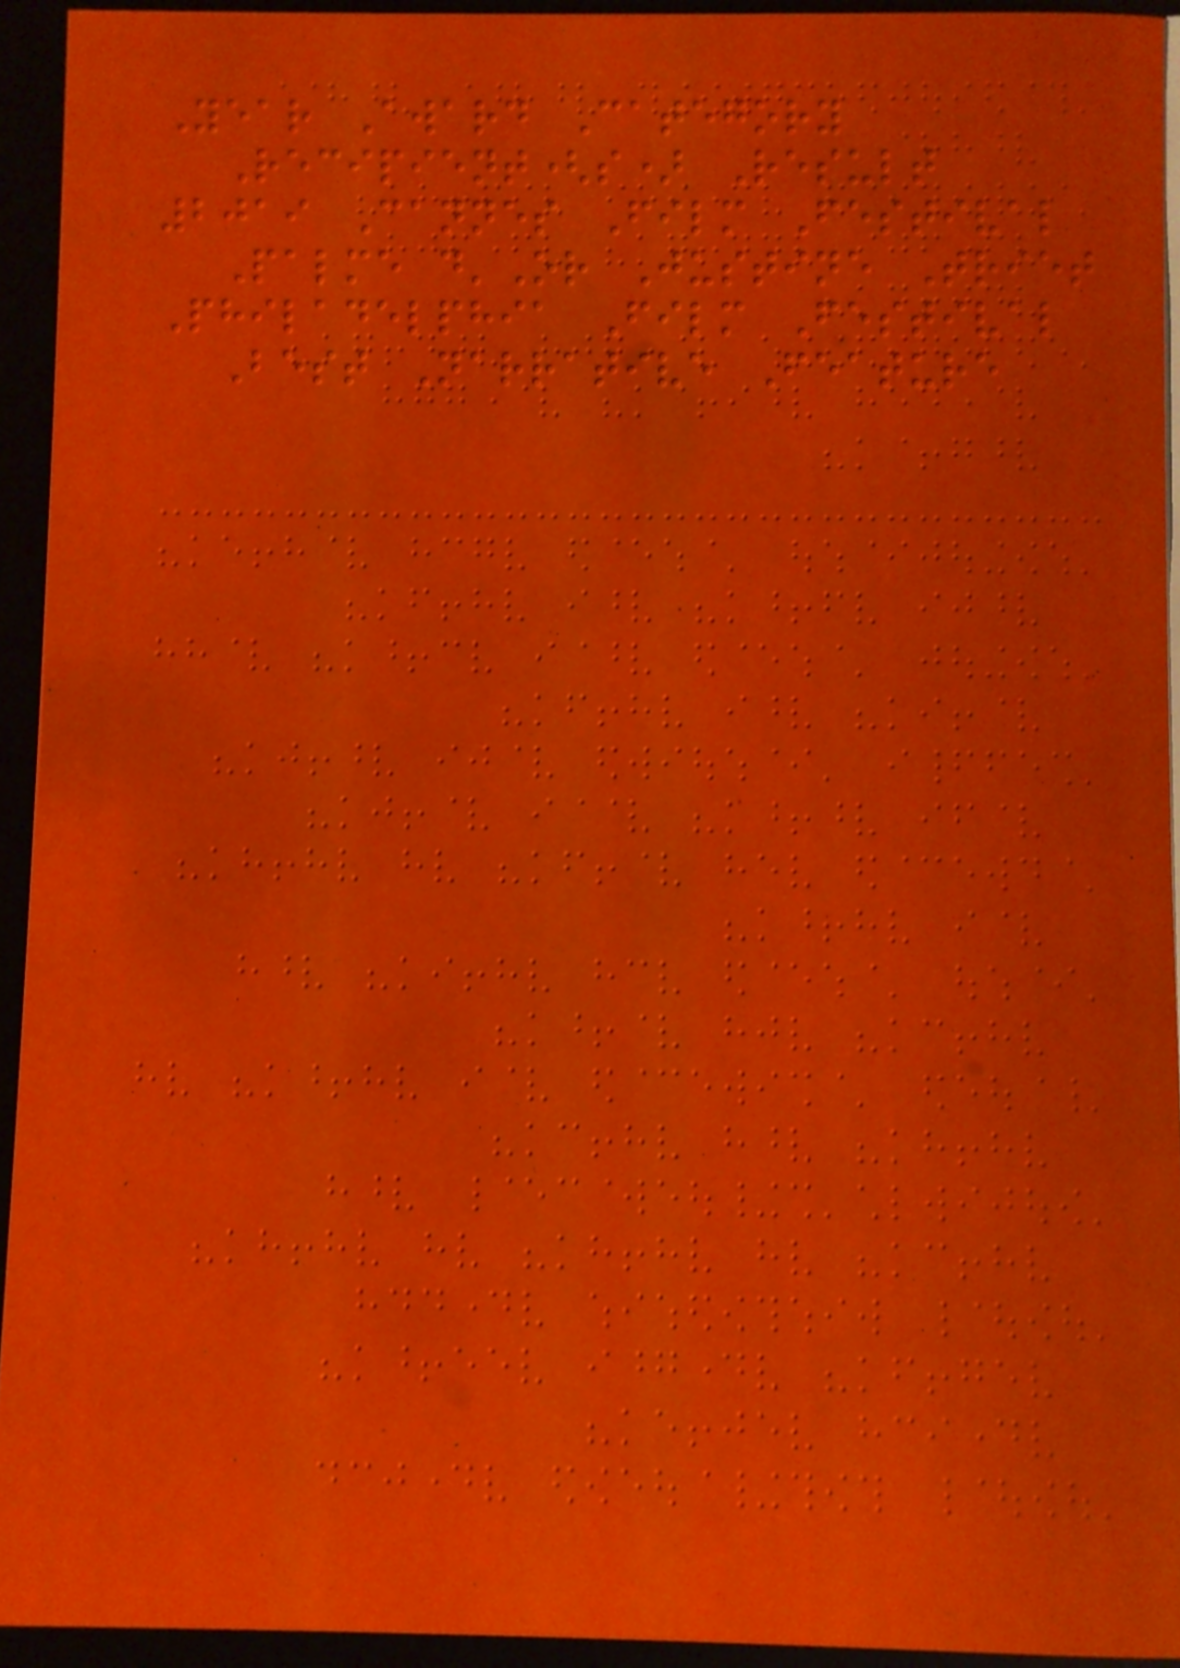Year Award Category
Recipient(s) Result
2019 Cannes Film Festival
Palme d'Or Justine Triet
Philadelphia Film Festival
Best Narrative Feature
